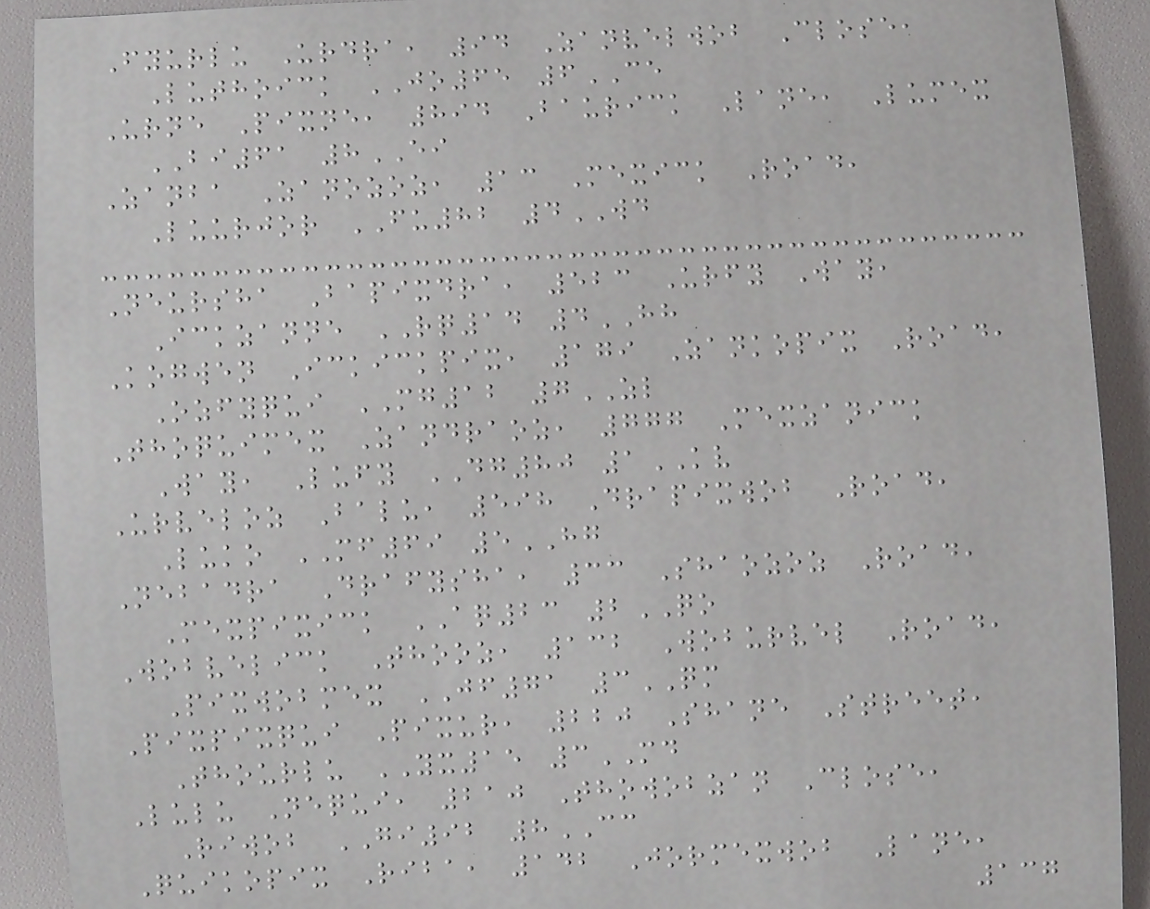Fyurlu Urdra, 94 Zanvelwob Close,
Luthoick JO65 6CE
Urne Pixne, 894 Baurick Lane, Lumex
BI61 8EI
Zanba Zanozoz, 13 Mexick Road,
Luurjor FU82 4WD
Neursha Bapixdra, 523 Urfy Way,
Ickzanne RQ14 4HH
Kogwen Ickickpix, 179 Zankopix Road,
Ozfyqui MG12 7ZL
Thoquimex Zandraoz, 777 Mexzanick
Way, Lufy DG80 1KV
Urveloz Balu, 598 Drapixwob Road,
Luko MF69 5HG
Nebadra Drafysha, 33 Shaozoz Road,
Mexpixick AQ23 2QO
Wobvelick Thooz, 132 Woburvel Road,
Pixwobmex JF71 3QM
Pixpixqui Pixur, 220 Shane Street,
Thourlu YX15 3MD
Lulu Nequi, 210 Thowobzan Close,
Riwob GI92 8CC
Quikopix Riba, 142 Jormexwob Lane,
137
